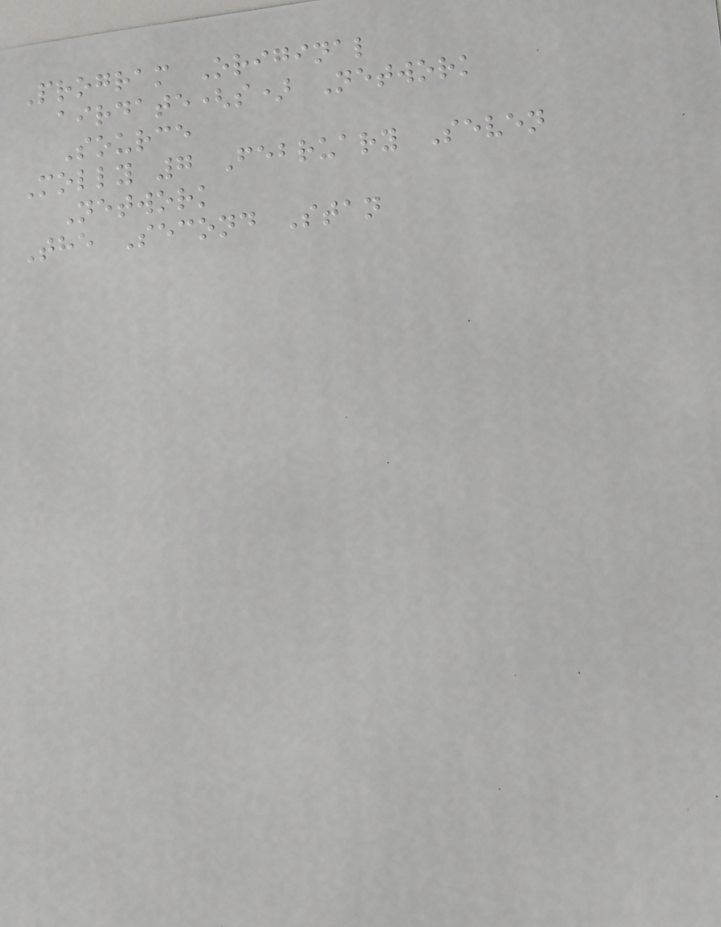Program Original
airdate(s) Network
Source
Molly 7 February Seven
Network
The Second Stan
